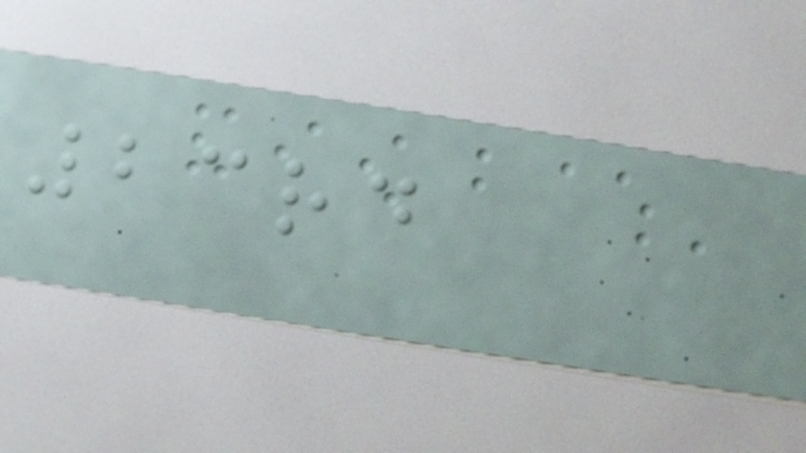23rd
